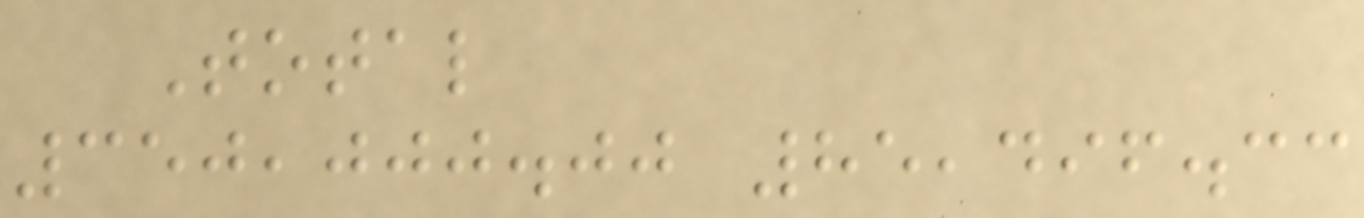Total
350,000.00 85,496.33
